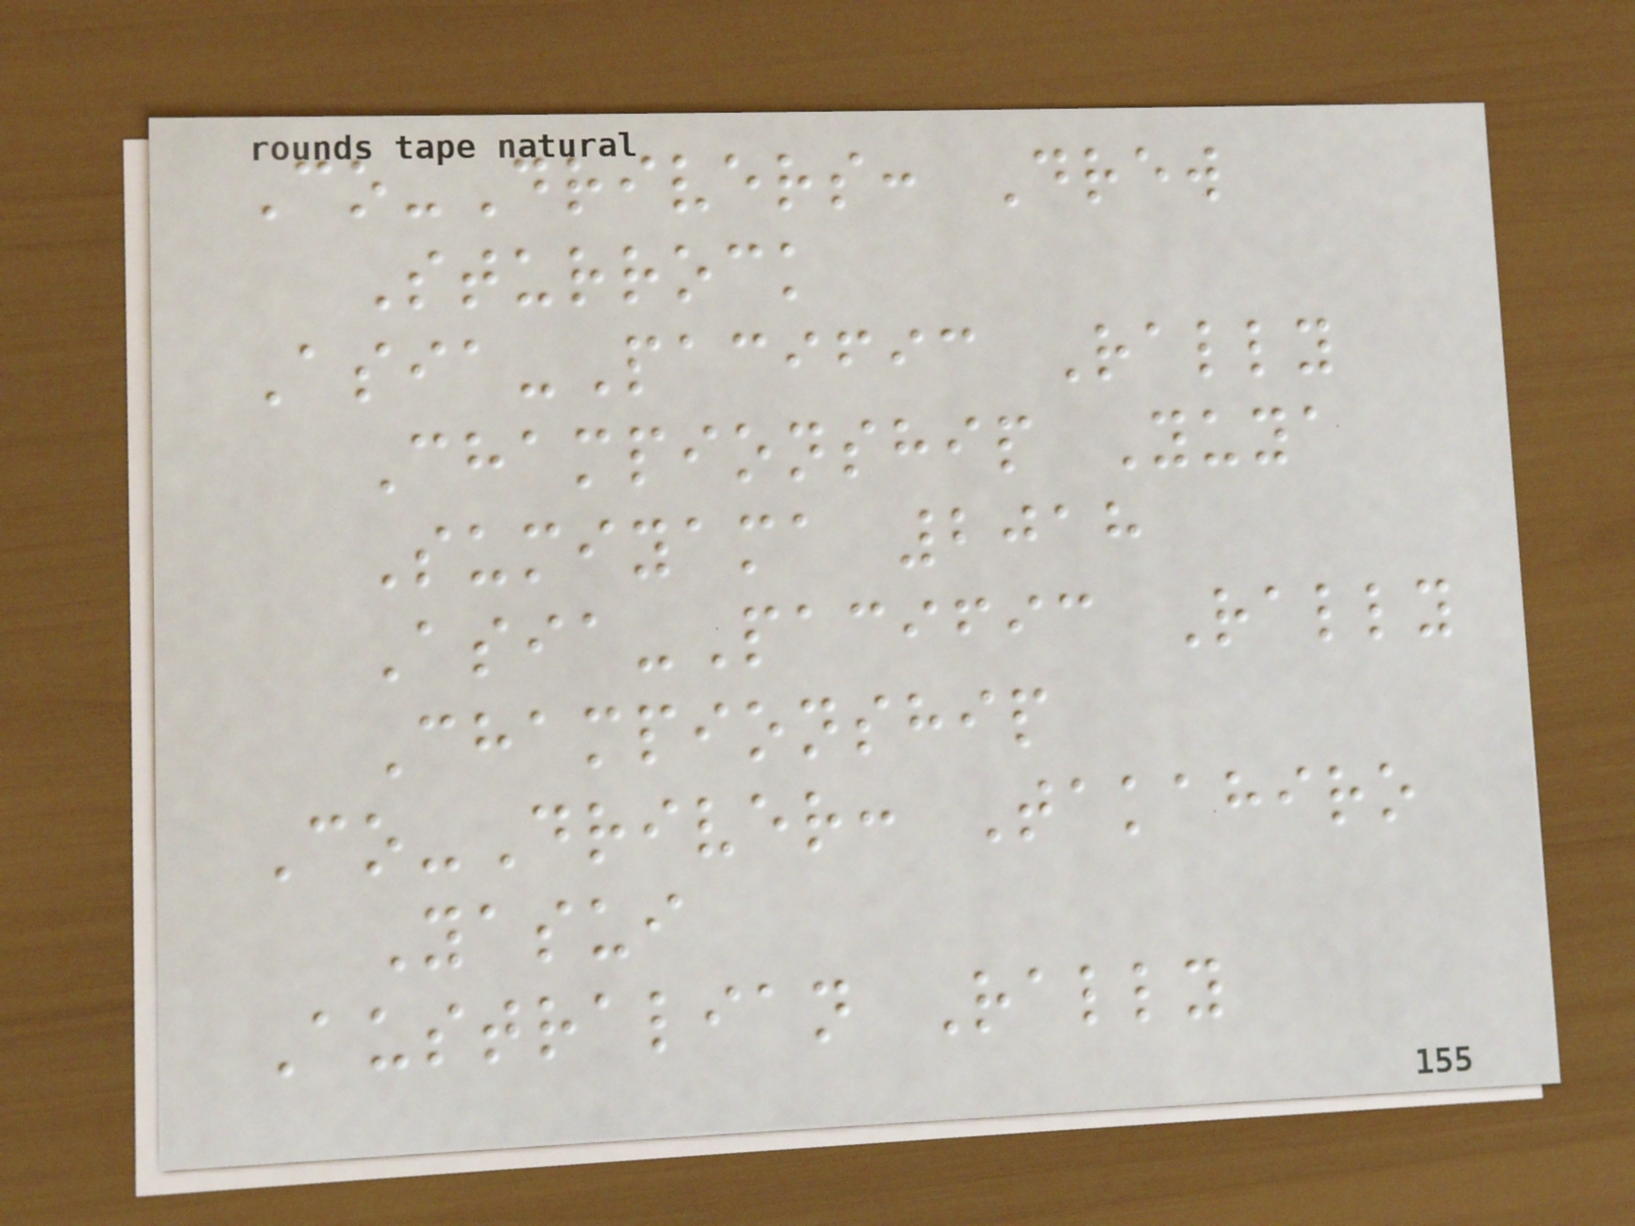Co-Drivers: Drew
Sturrock
Asia-Pacific Rally
Championship Yuya
Sumiyama 2018
Asia-Pacific Rally
Championship
Co-Driver: Takahiro
Yasui
Australian Rally
